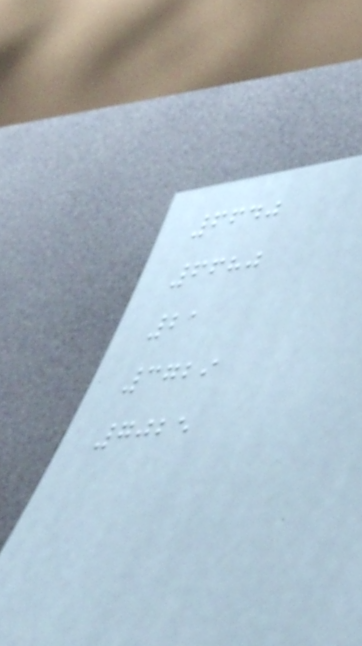6640
6680
21
3729
7025
